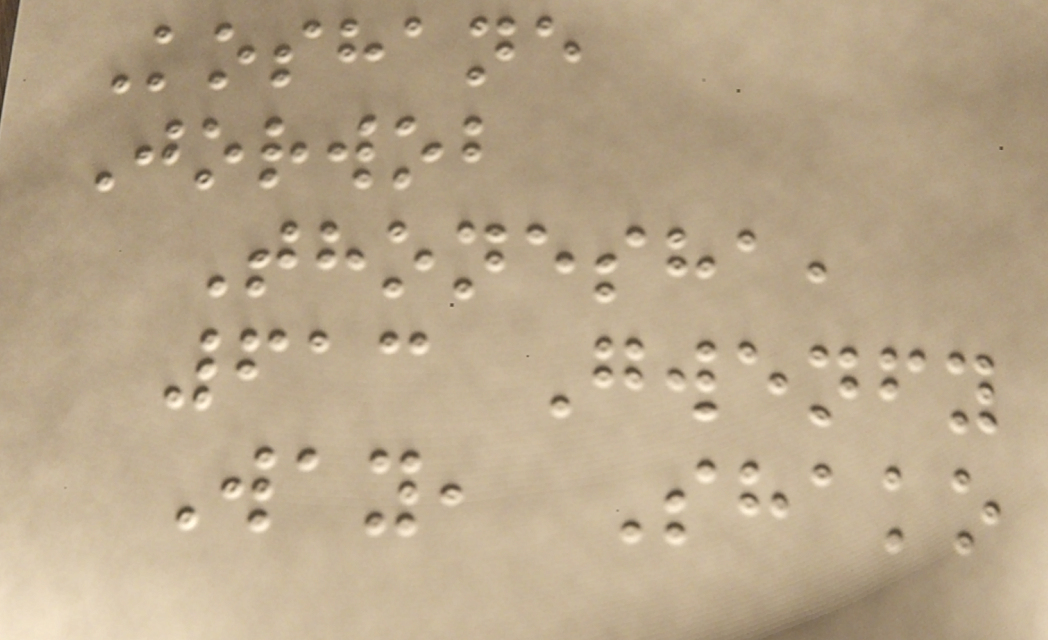Koshane
Jorwob
Thonesha,
613 Gwenfy
Way, Shako
